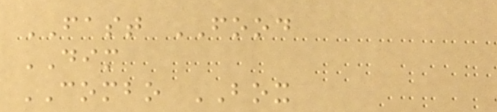FAST FOOD
DIM
COMBO BOX
